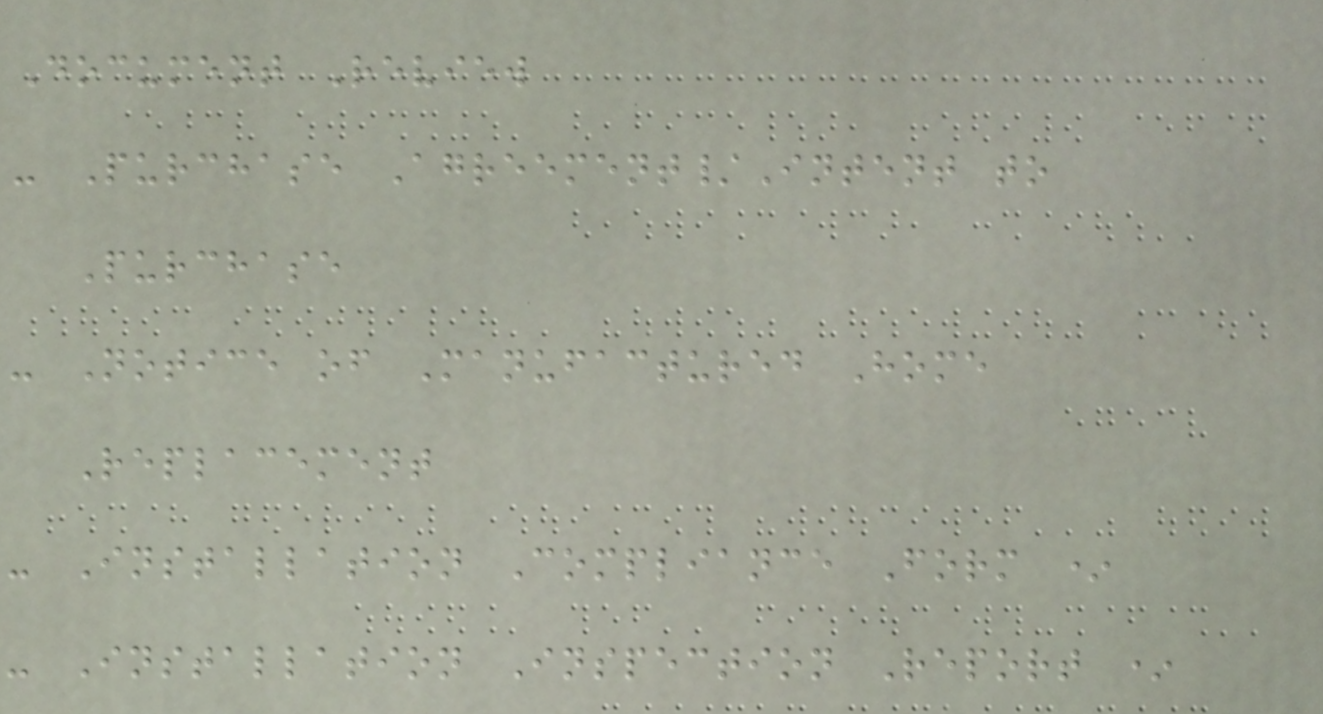Document Review
- Purchase Agreement/Intent to
Purchase
- Notice of Manufactured Home
Replacement
- Installation Compliance Form *
- Installation Inspection Report *
